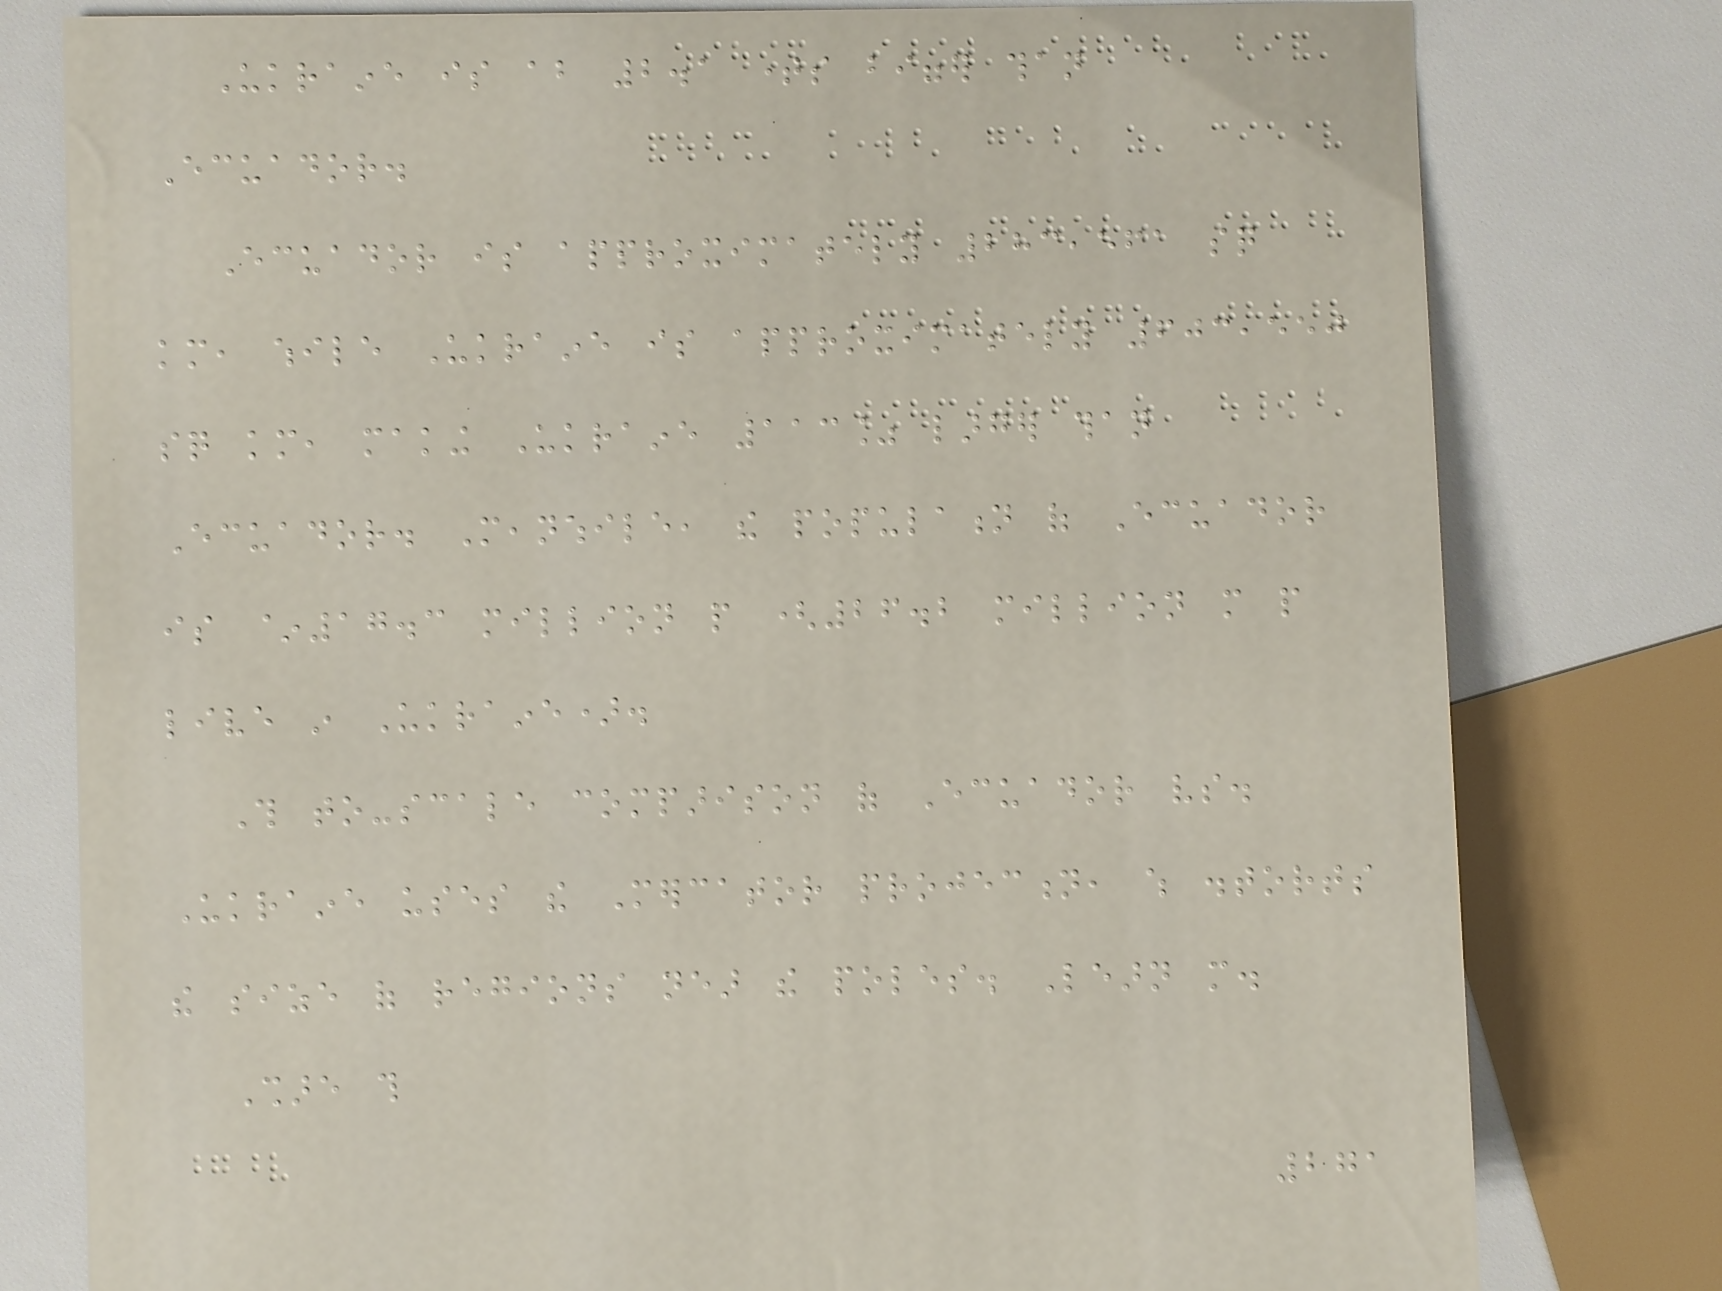Ukraine is about 2.1 times bigger than
Ecuador.
Ecuador is approximately 283,561 sq
km, while Ukraine is approximately 603,550
sq km, making Ukraine 113% larger than
Ecuador. Meanwhile, the population of Ecuador
is ~17.3 million people (26.2 million more people
live in Ukraine).
This to-scale comparison of Ecuador vs.
Ukraine uses the Mercator projection, which distorts
the size of regions near the poles. Learn more.
Share this
271
